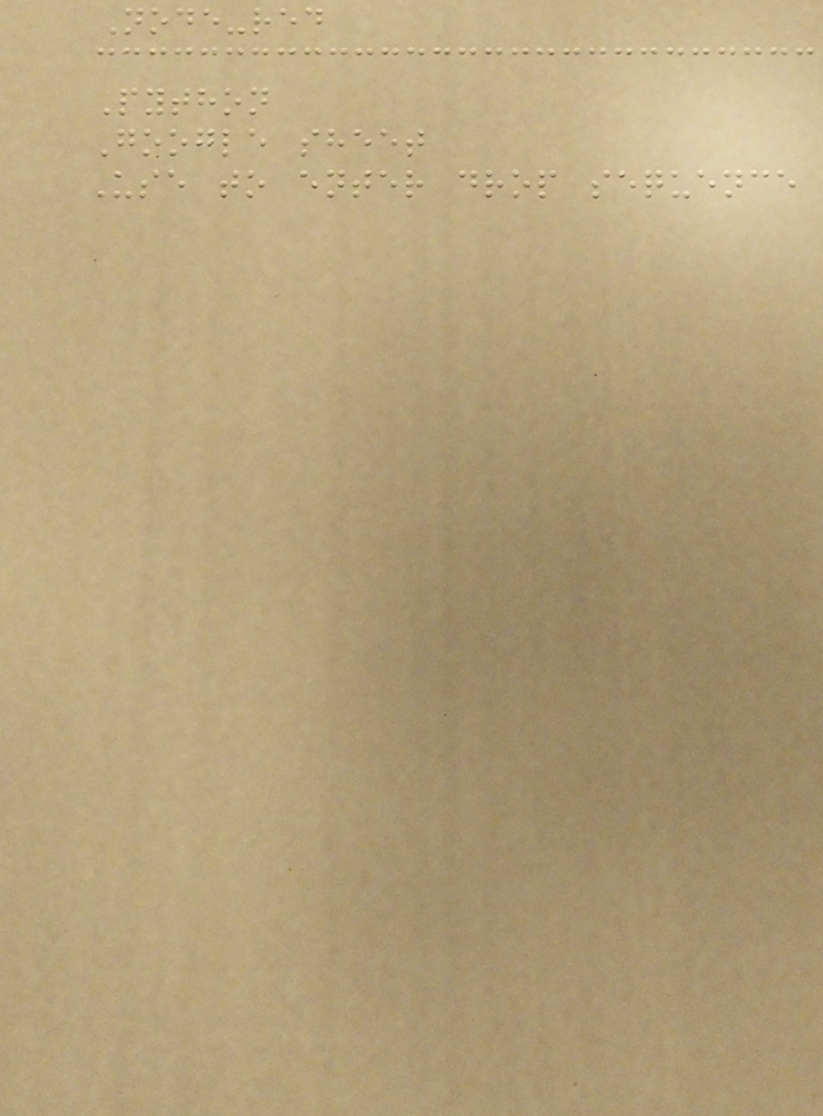Node-red
Python
Google sheet
Use to enter drop sequence
